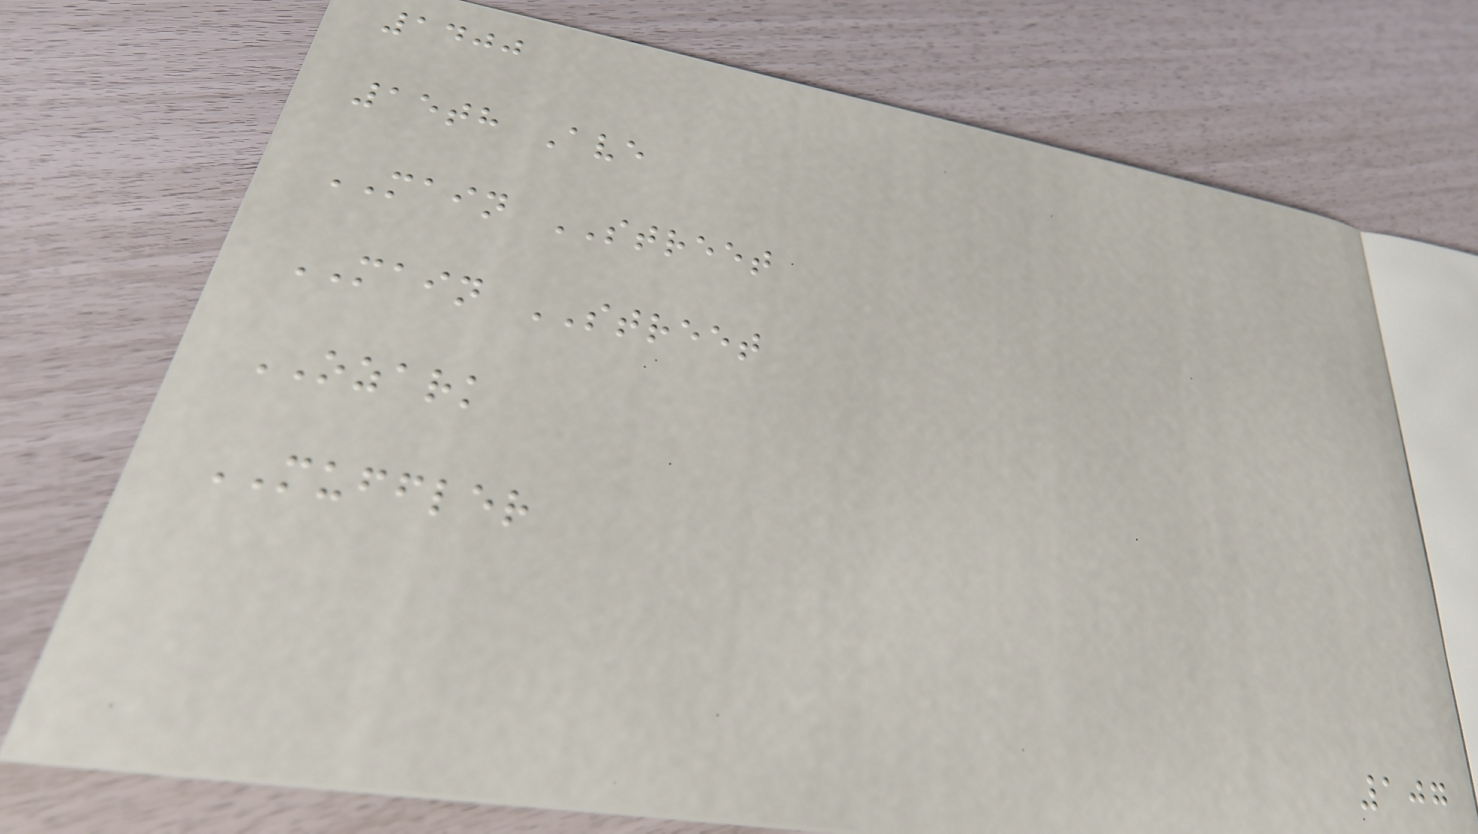1400
15th Ave
MAIN STREET
MAIN STREET
OZARK
MUFFLER
107
